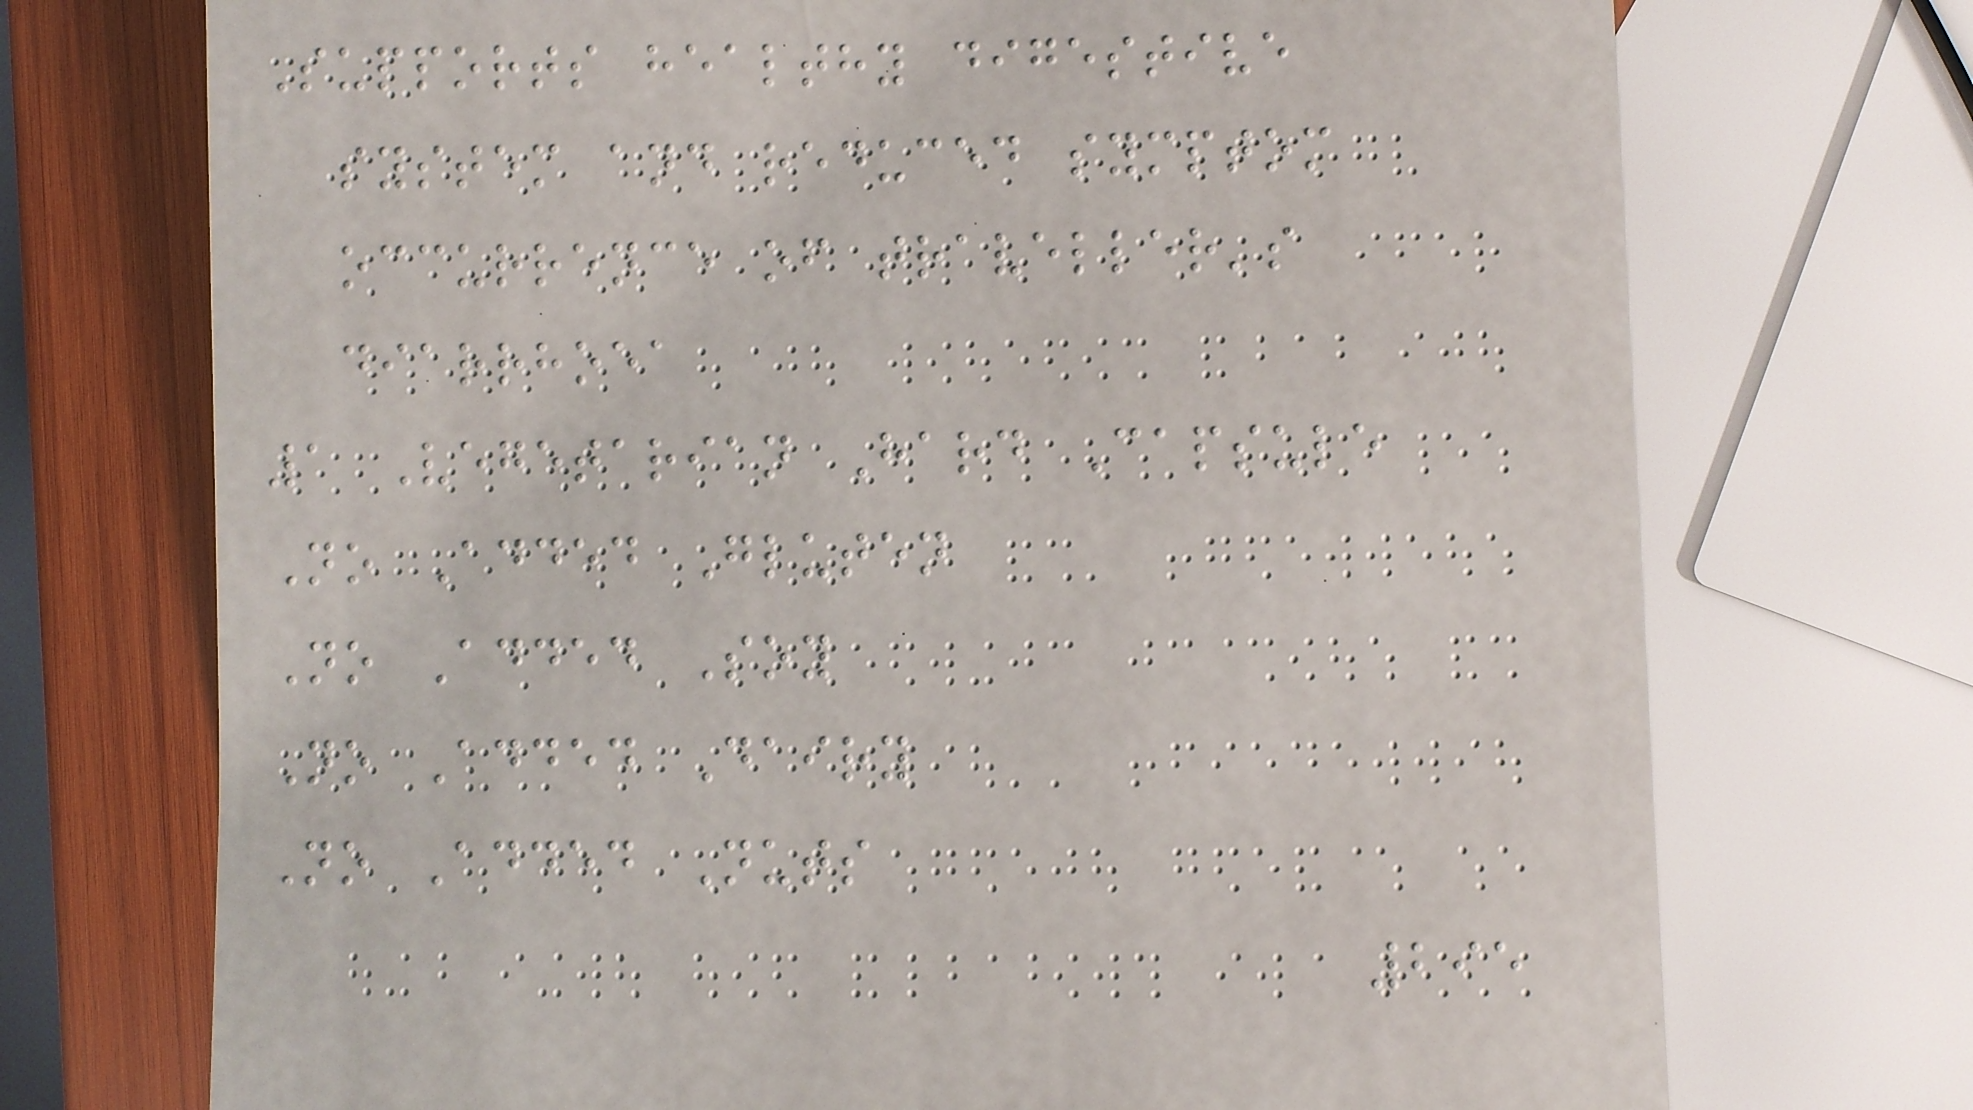Supports healthy digestive
system and reduced symptom
occurrence of traveller's
diarrhoea
1 Vegetarian Hard Capsule
No Added Gluten
No Added Soy
No Added Dairy
No Added Nuts
295
